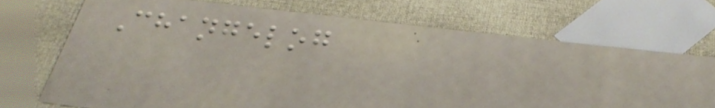Changelog
